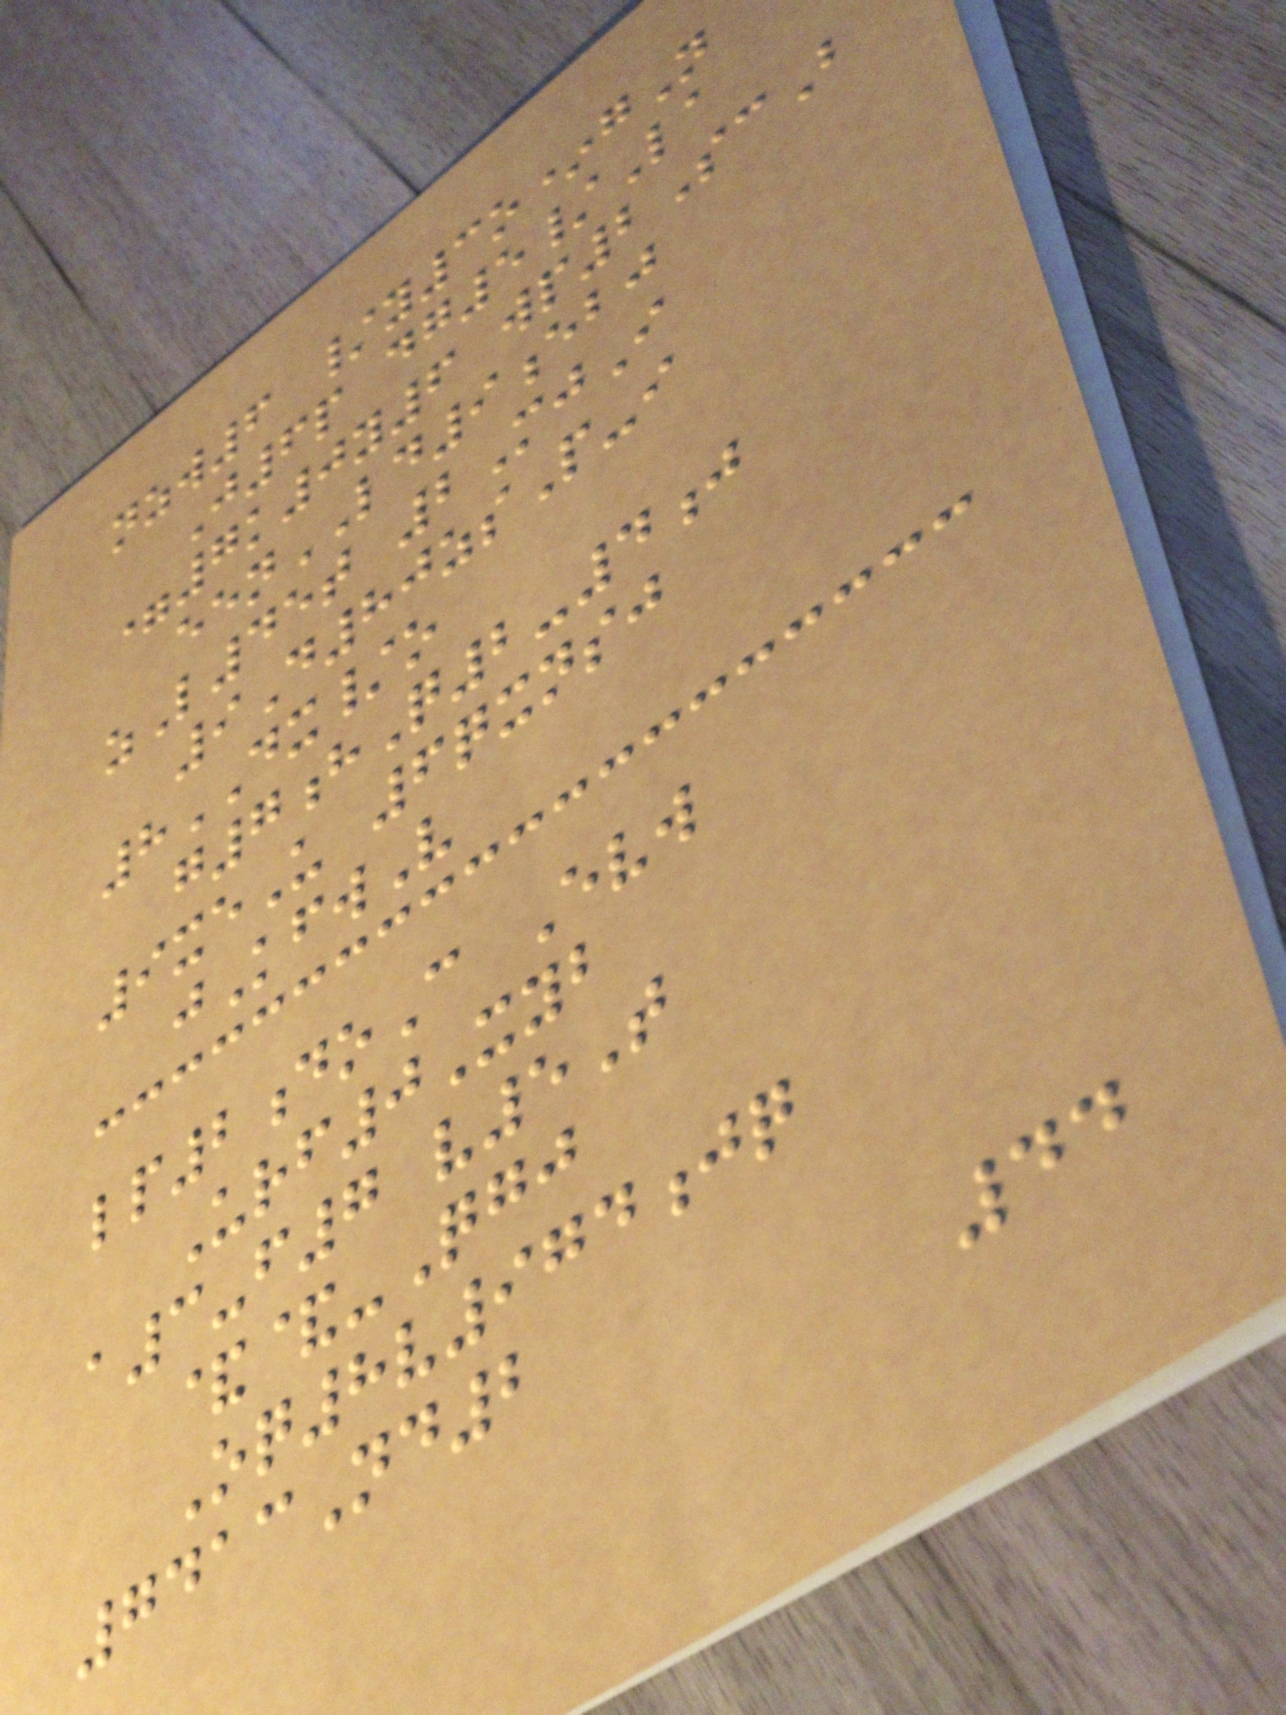nzw6 /y3o*gN
J6p dg5/La
=7k0y6 wp2ScB
eenLD9ebj
zL45t 2MjI
9D80zsP-i
8DX/o
g7hQ2-4j
9xeU 6qxnsj
jKfwV
lp2doC Evw
Urf0Xyb
a3-f7 v5T
&&-Qgj
Oq8v974jq
7413Nd2
44
